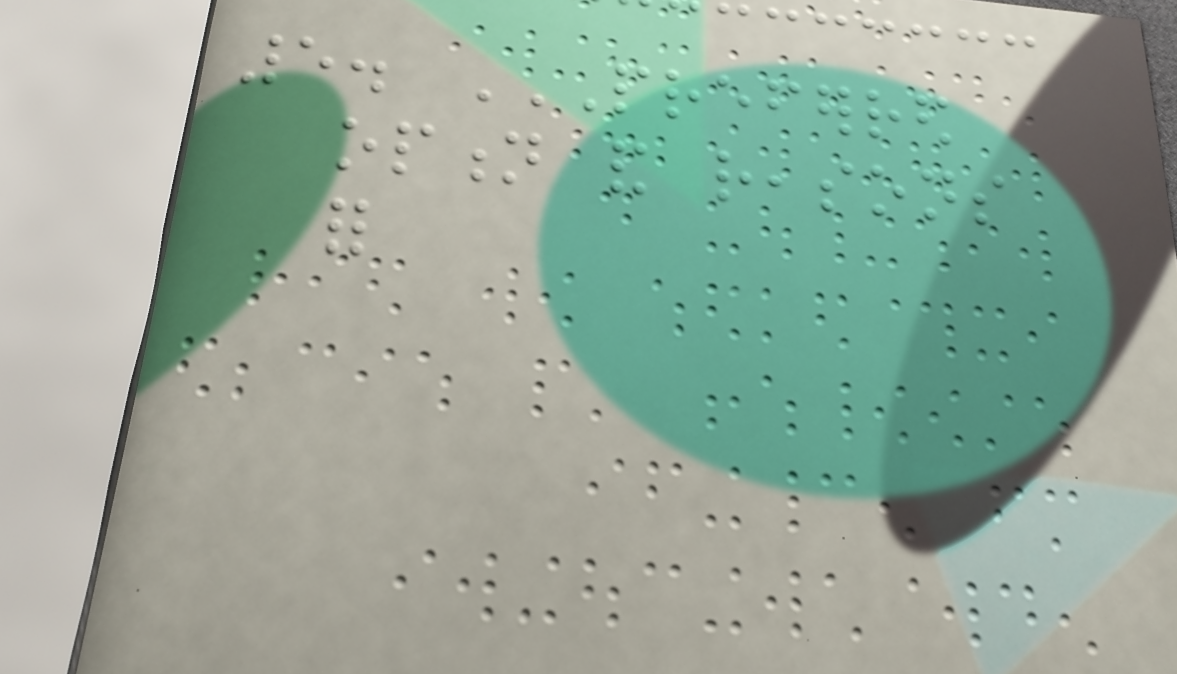5. PREFERRED
OPTION AND REASONS
FOR
